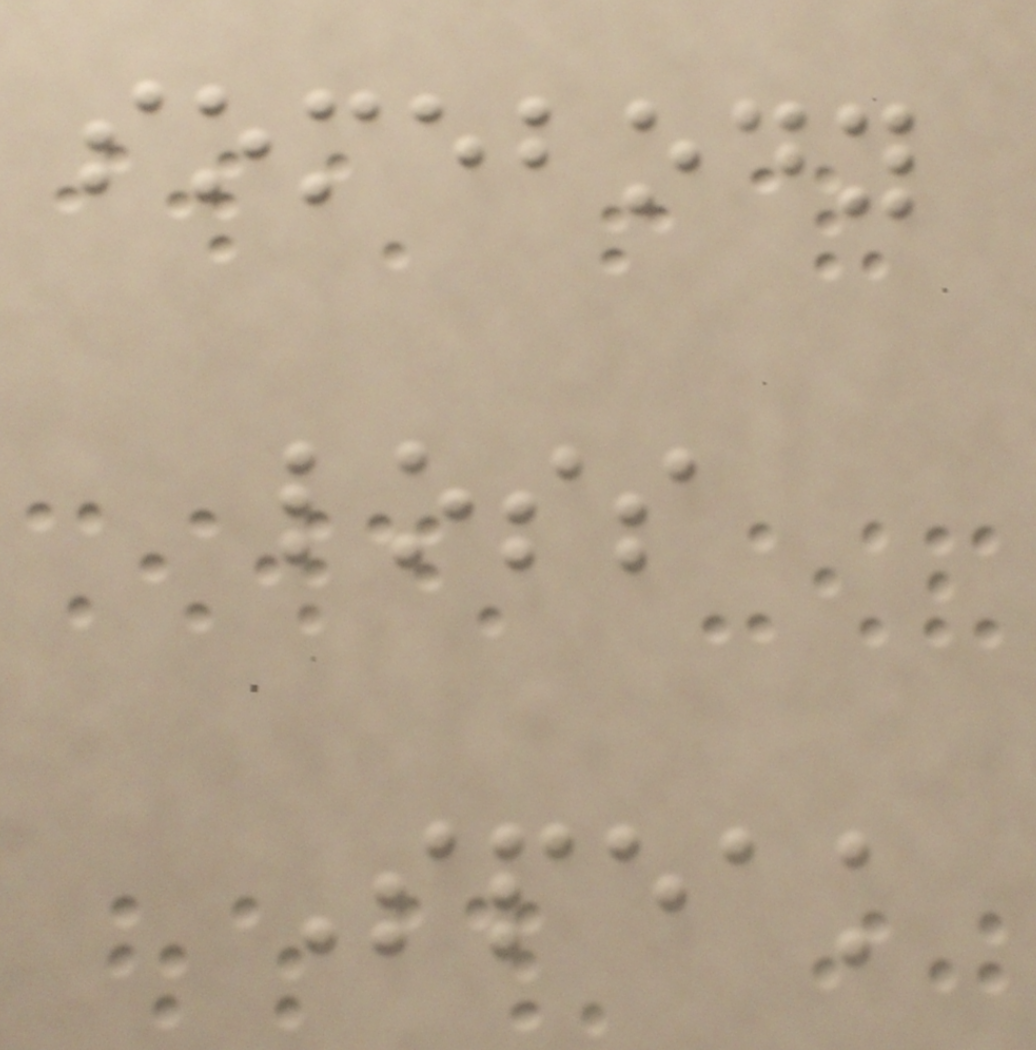somebody
loss
Speak
